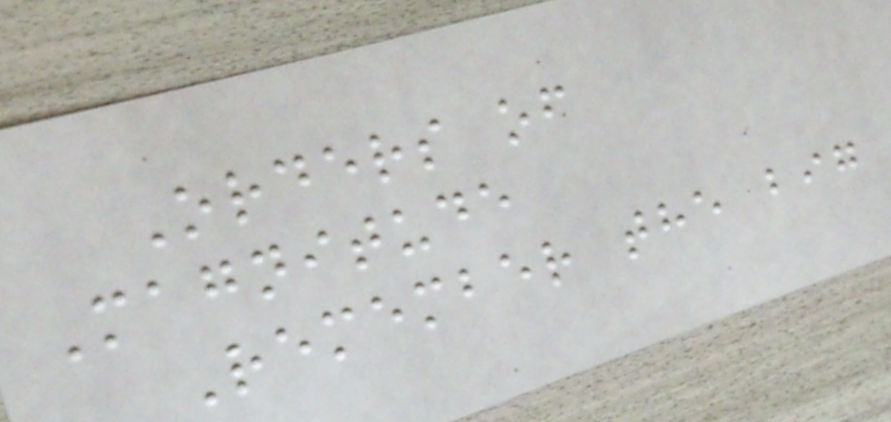Orders of
Magnitude
Remember the big
